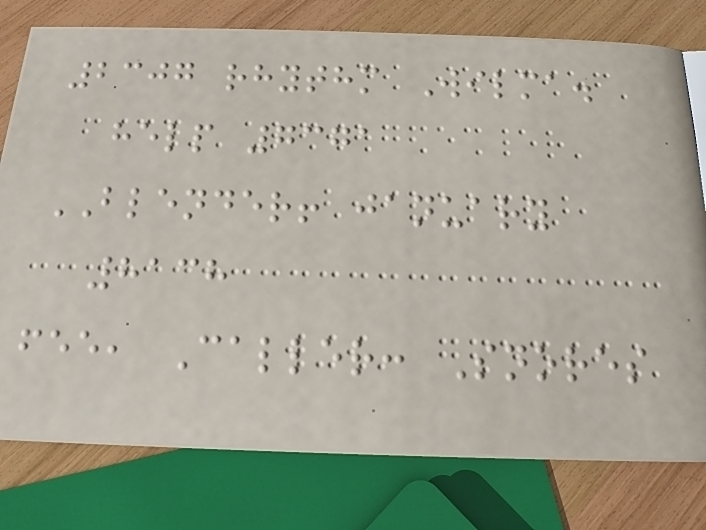2307 rhythm Wilma.
help 7371
BLENDER! january
8138
fee, Caller: Snores
